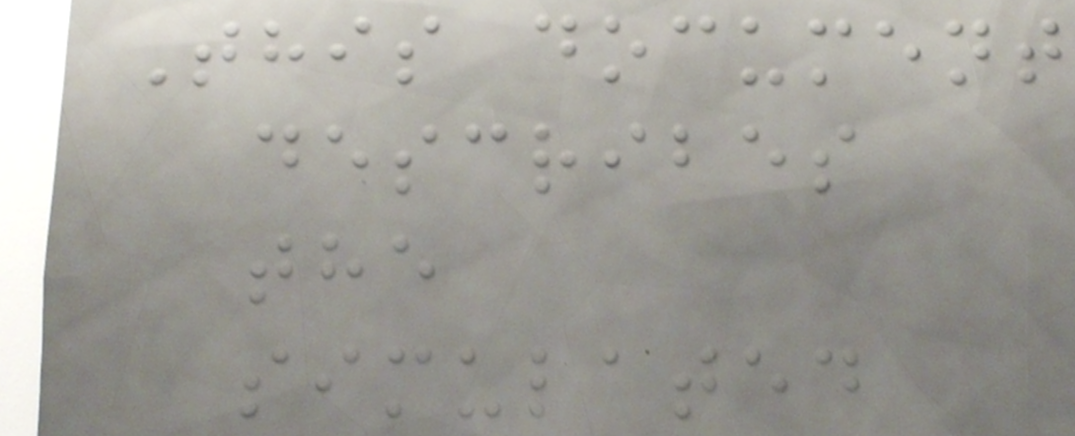This document
describes
the
simulated
